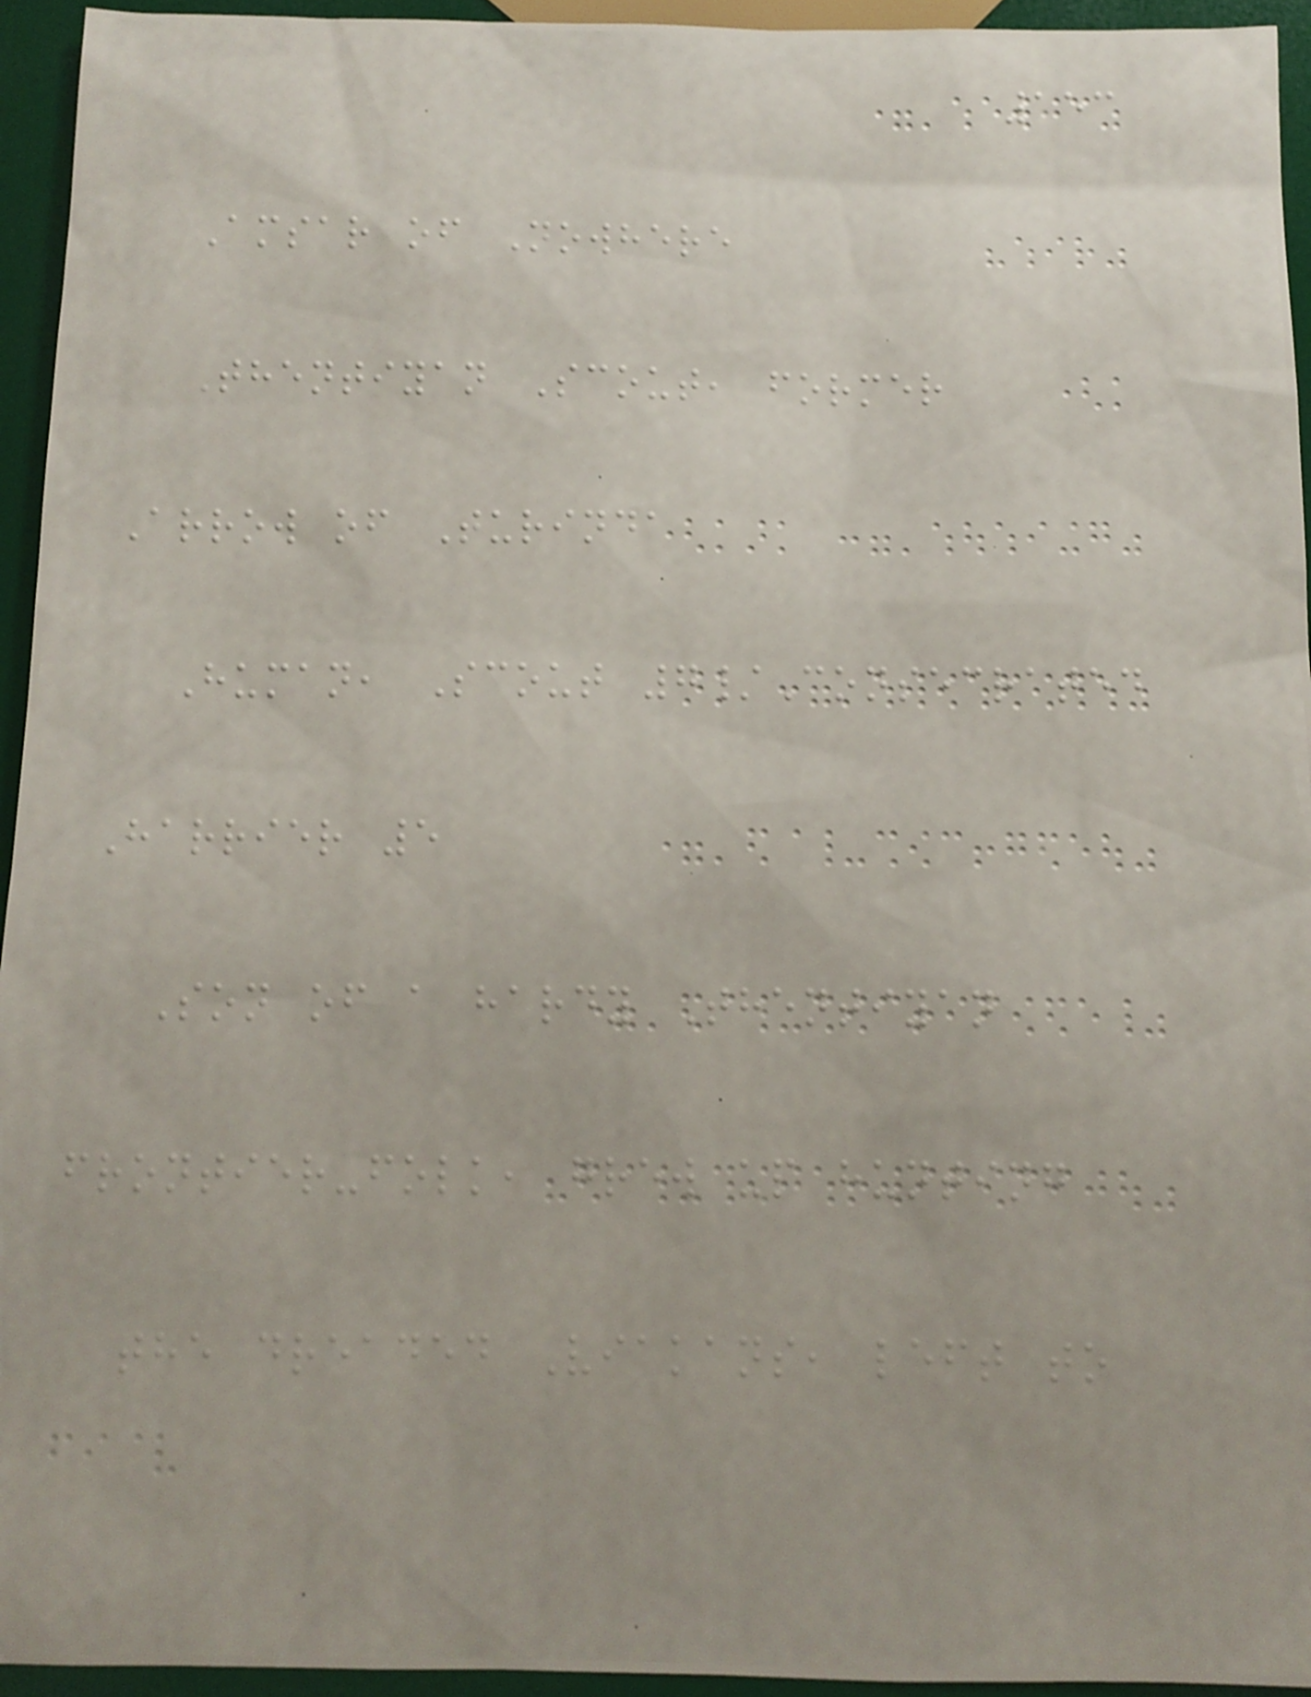153
Amsar of Nowhere
Thentiyan Scout, former
Arrow of Turinda
Human, Scout 7/Consecrated
Harrier 5
Son of a hardy Thentiyan
frontier-folk, grew up hunting
the dreaded Viakans, left to
